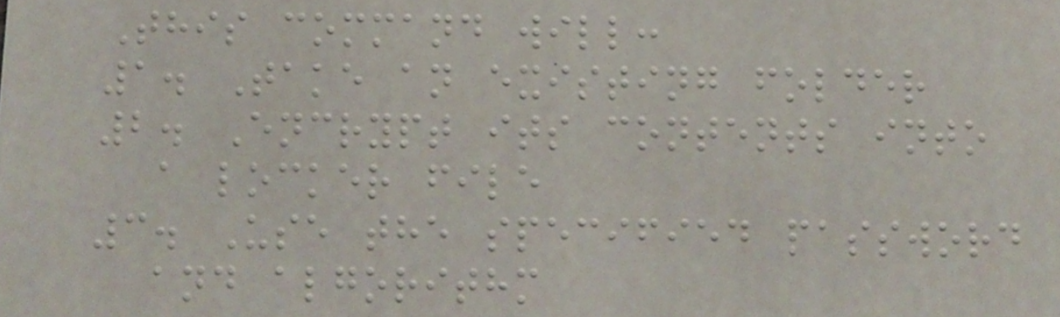This command will:
1. Take an existing folder
2. Encrypt its contents into
a locker file
3. Use the specified password
and algorithm
